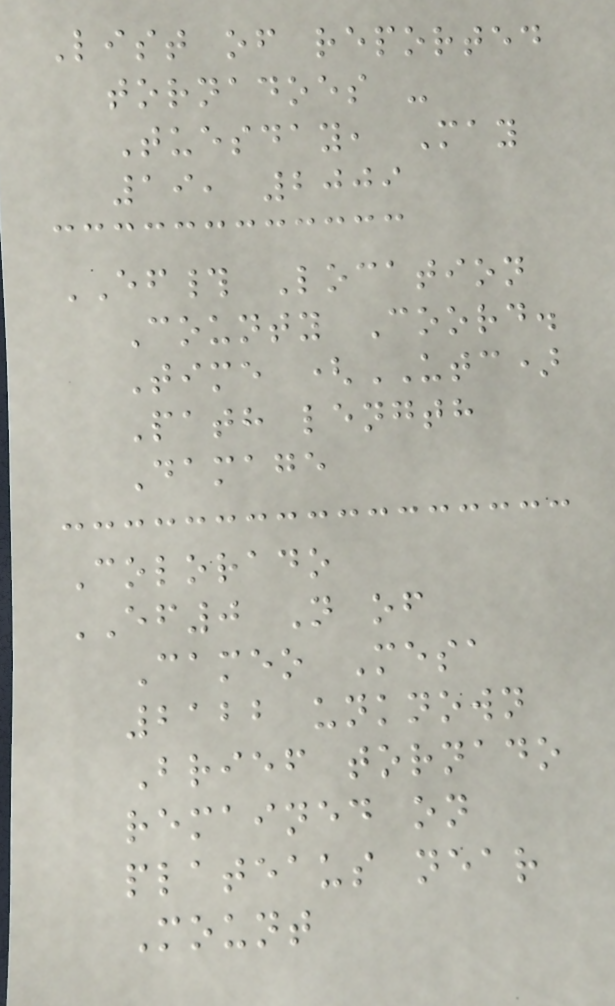List of reported
tornadoes -
Tuesday, May
19, 2009
EF# Location
County Coord.
Time (UTC)
Path length
Damage
Colorado
EF0 N of
Cameo Mesa
2122 unknown
Brief tornado
remained on
plateaus near
Mount
